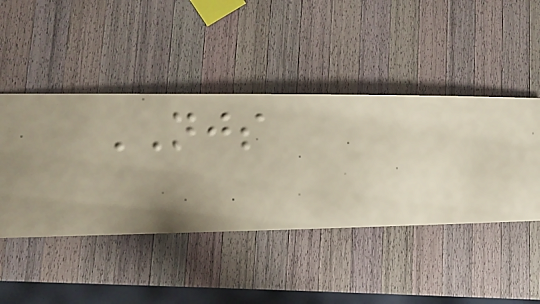NJS
